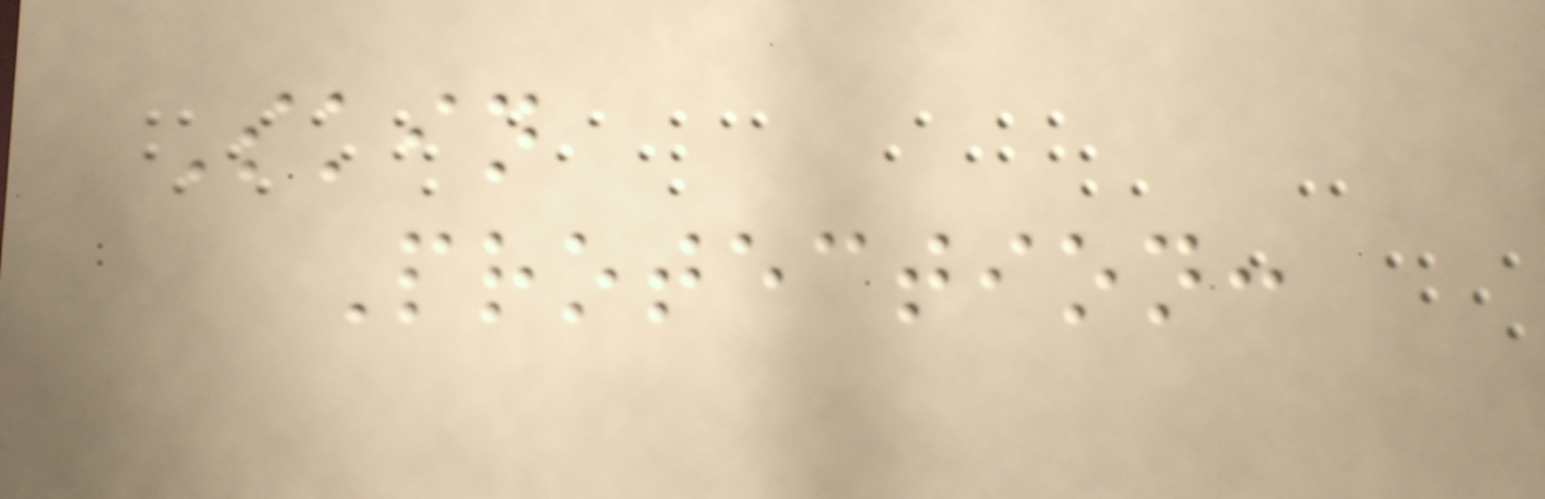Skin
Protection:
